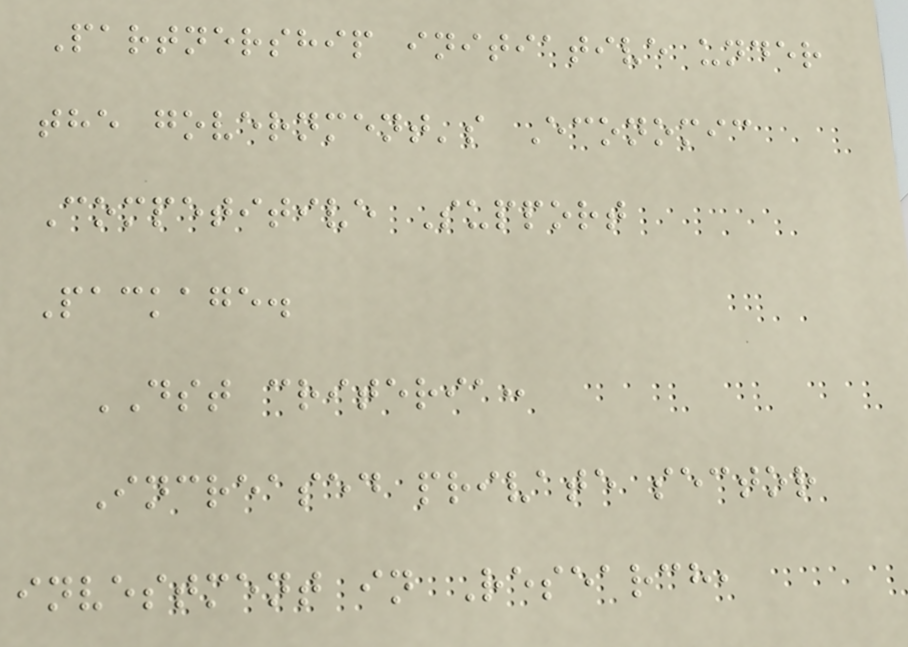Partnership initiative under
the government's Economic
Competitive Support
Package.
DST criteria:
Increased private sector
investment in Research,
